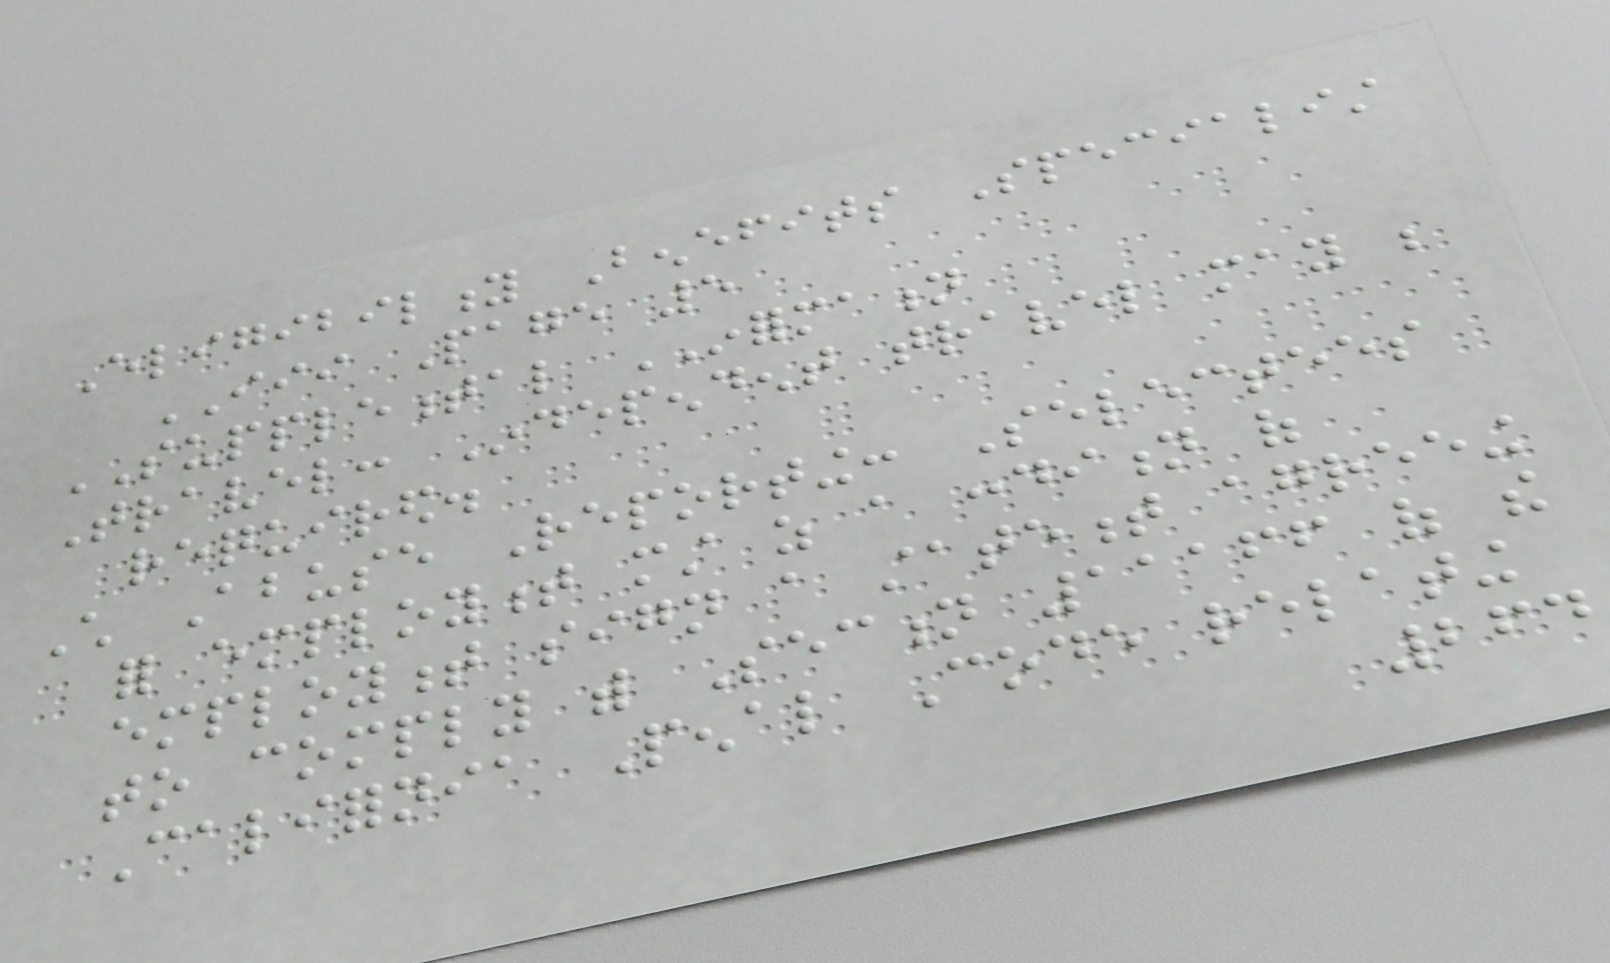Eligibility Benefits Specialist
III Page 5
SUPPLEMENTAL INFORMATION
Travel: Independent travel may be
required.
Child Abuse Reporting: Selectees
for employment must as a condition of
employment sign a statement agreeing
to comply with Section 11166 of the
California Penal Code relating
264
